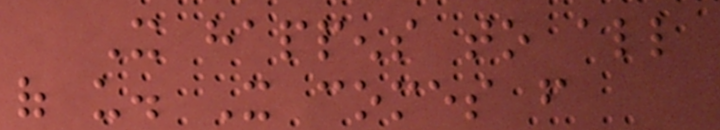It happens to all
of us. It comes from
